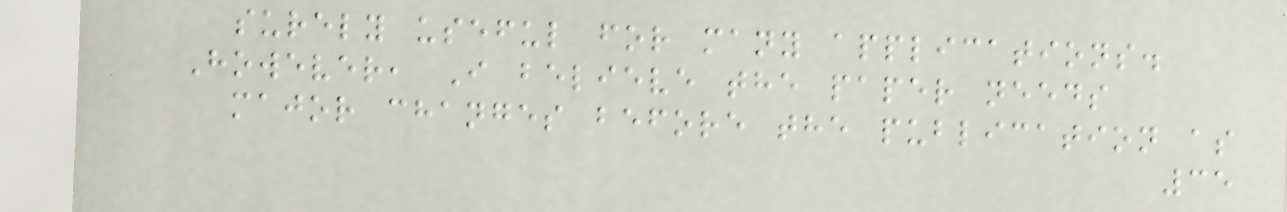surely useful for many applications.
However, I believe the paper needs
major changes before the publication as
35
